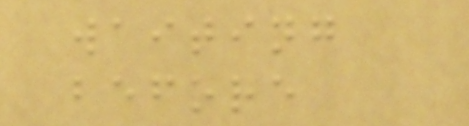waiting
before
